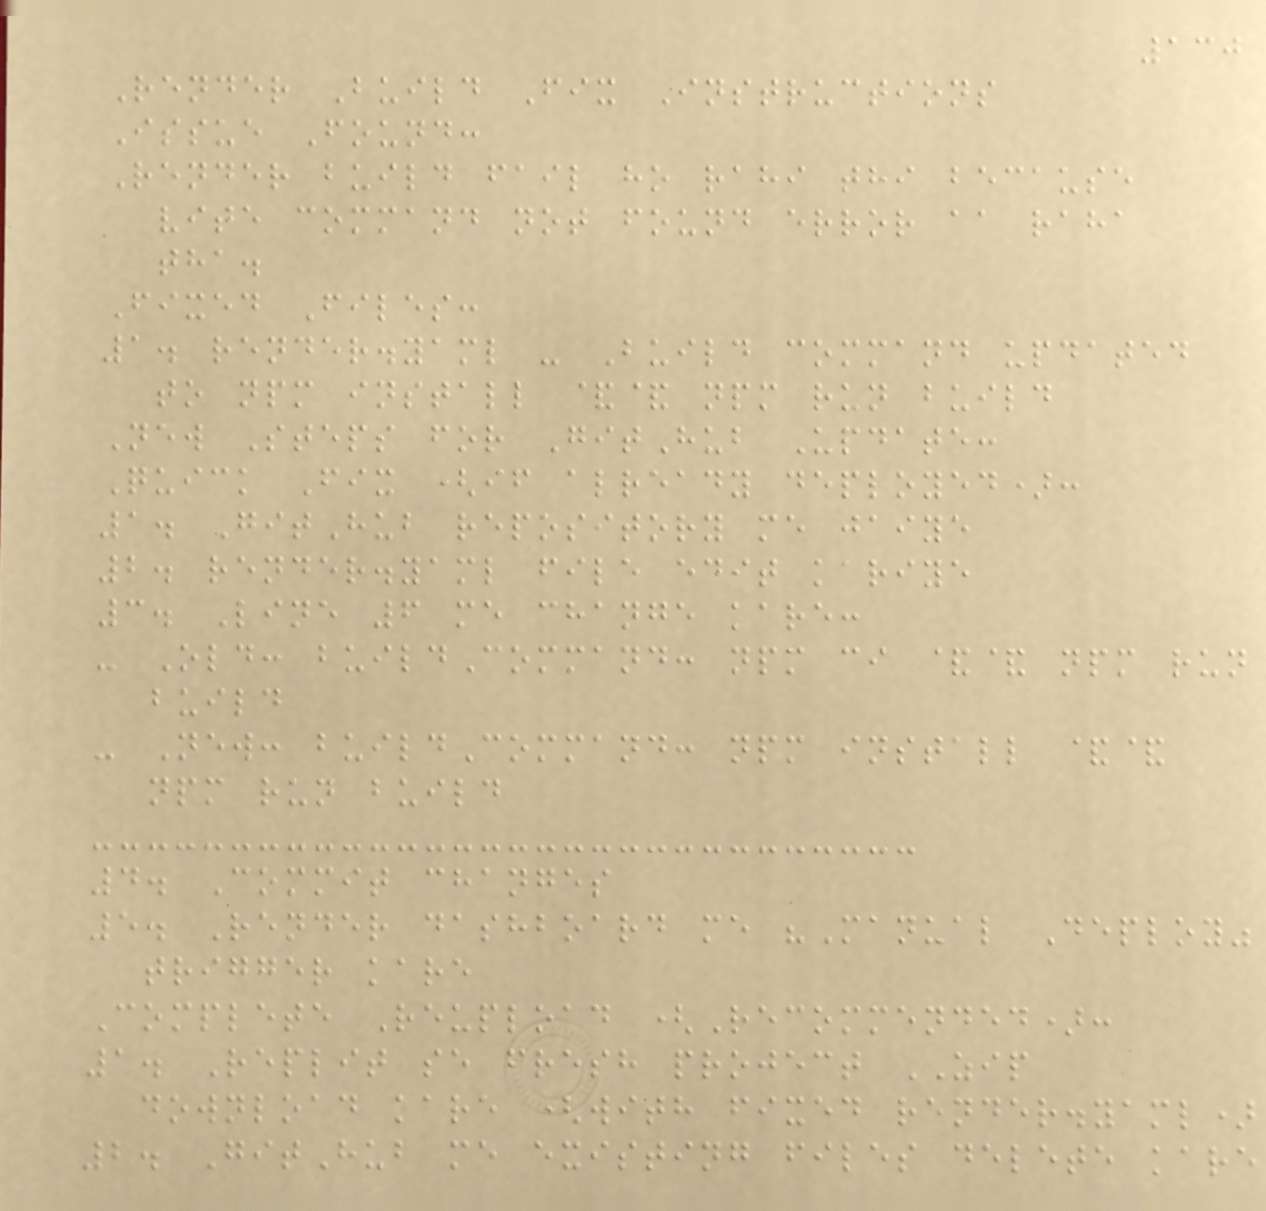130
Render Build Fix Instructions
Issue Found:
Render build fail ho rahi thi because
vite command not found error aa raha
tha.
Fixed Files:
1. render.yaml - Build command updated
to npm install && npm run build
New Steps for GitHub Update:
Quick Fix (if already deployed):
1. GitHub repository me jaiye
2. render.yaml file edit kariye
3. Line 6 me change kare:
- Old: buildCommand: npm ci && npm run
build
- New: buildCommand: npm install &&
npm run build
4. Commit changes
5. Render dashboard me "Manual Deploy"
trigger kare
Complete Reupload (Recommended):
1. Replit se fresh project ZIP
download kare (with fixed render.yaml)
2. GitHub me existing files delete kare
